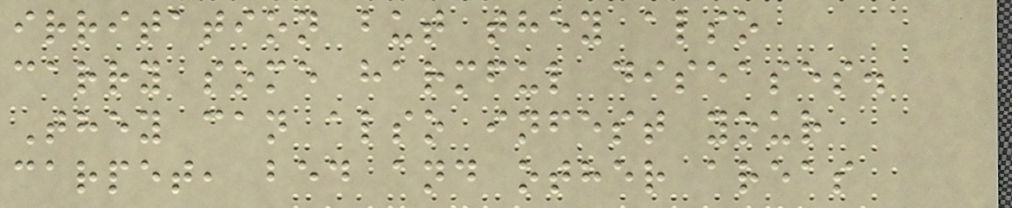irritation but they also
carry some harmful diseases.
They can also infest your
carpet, bed and other areas
